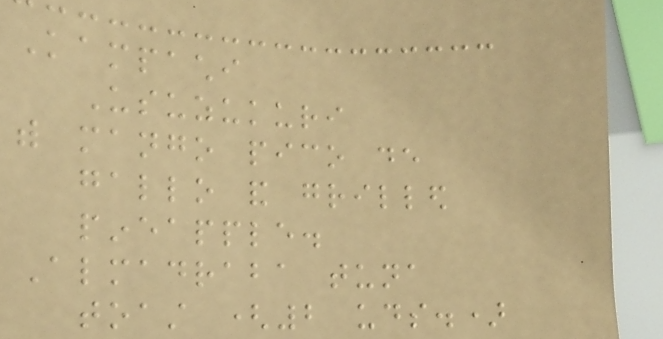Kampachi
Usuzukuri
with mango pico de
gallo and grilled
pineapple.
Almadraba tuna
toast (2 uds.)
